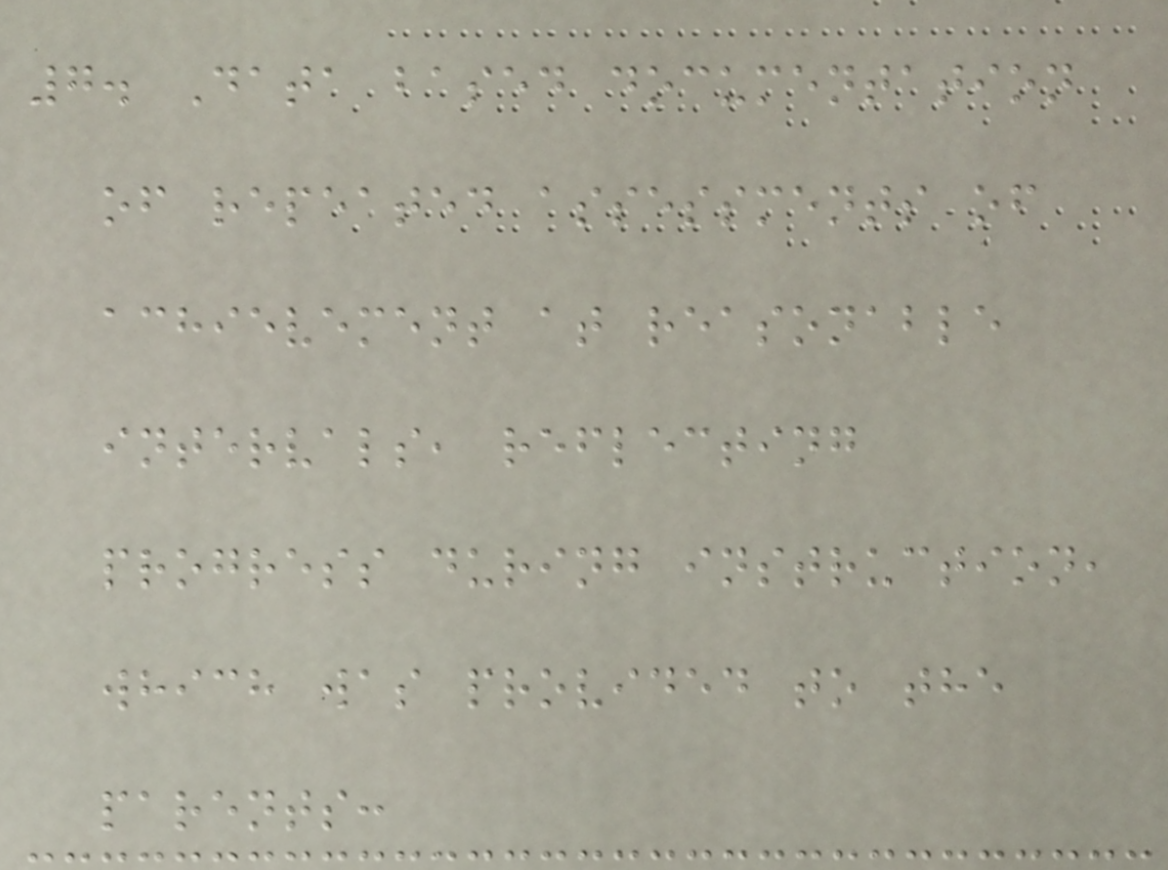7. Data based documentation
of repeated assessments of
achievement at reasonable
intervals, reflecting
progress during instruction,
which was provided to the
parents:
